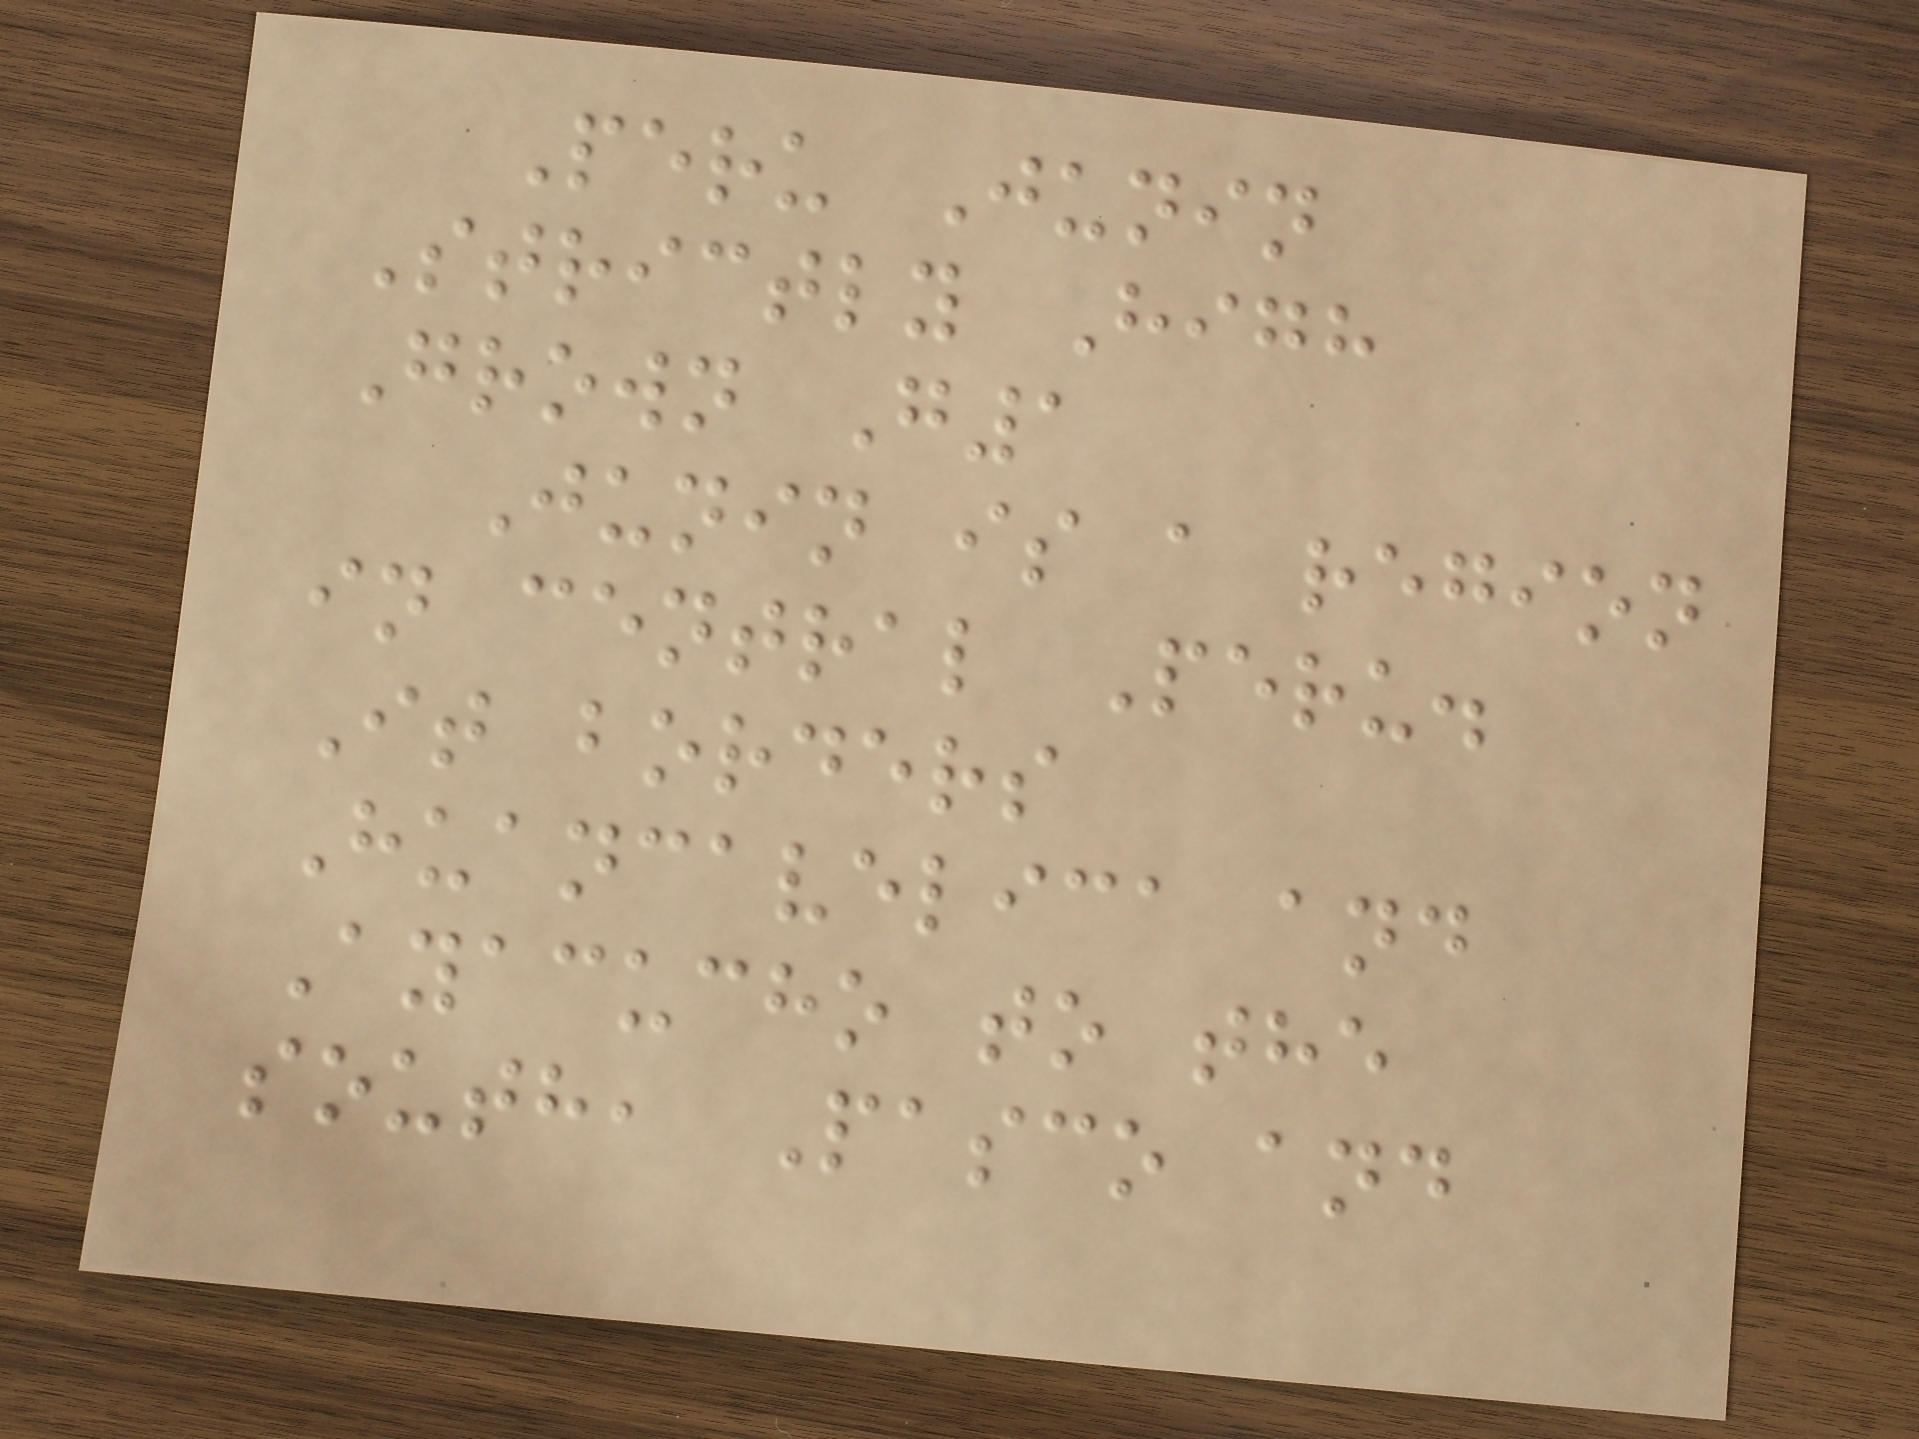Peru Junin
Strictly High
Grown G1
Junin is a region
in central Peru.
It borders
Huancavelica and
Ayacucho to the
south, Pasco and
